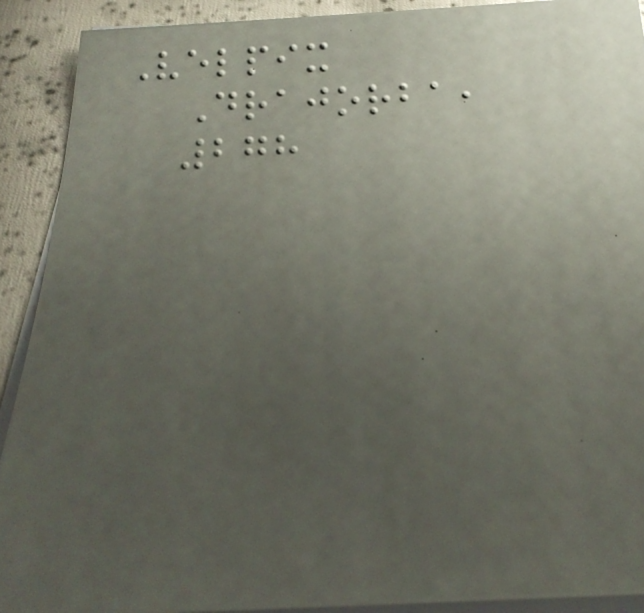Velpix
Drajorba,
278
